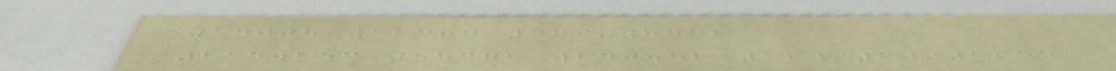140th 123rd 369-8732
215.253 55372 240.82 12/3/1955
